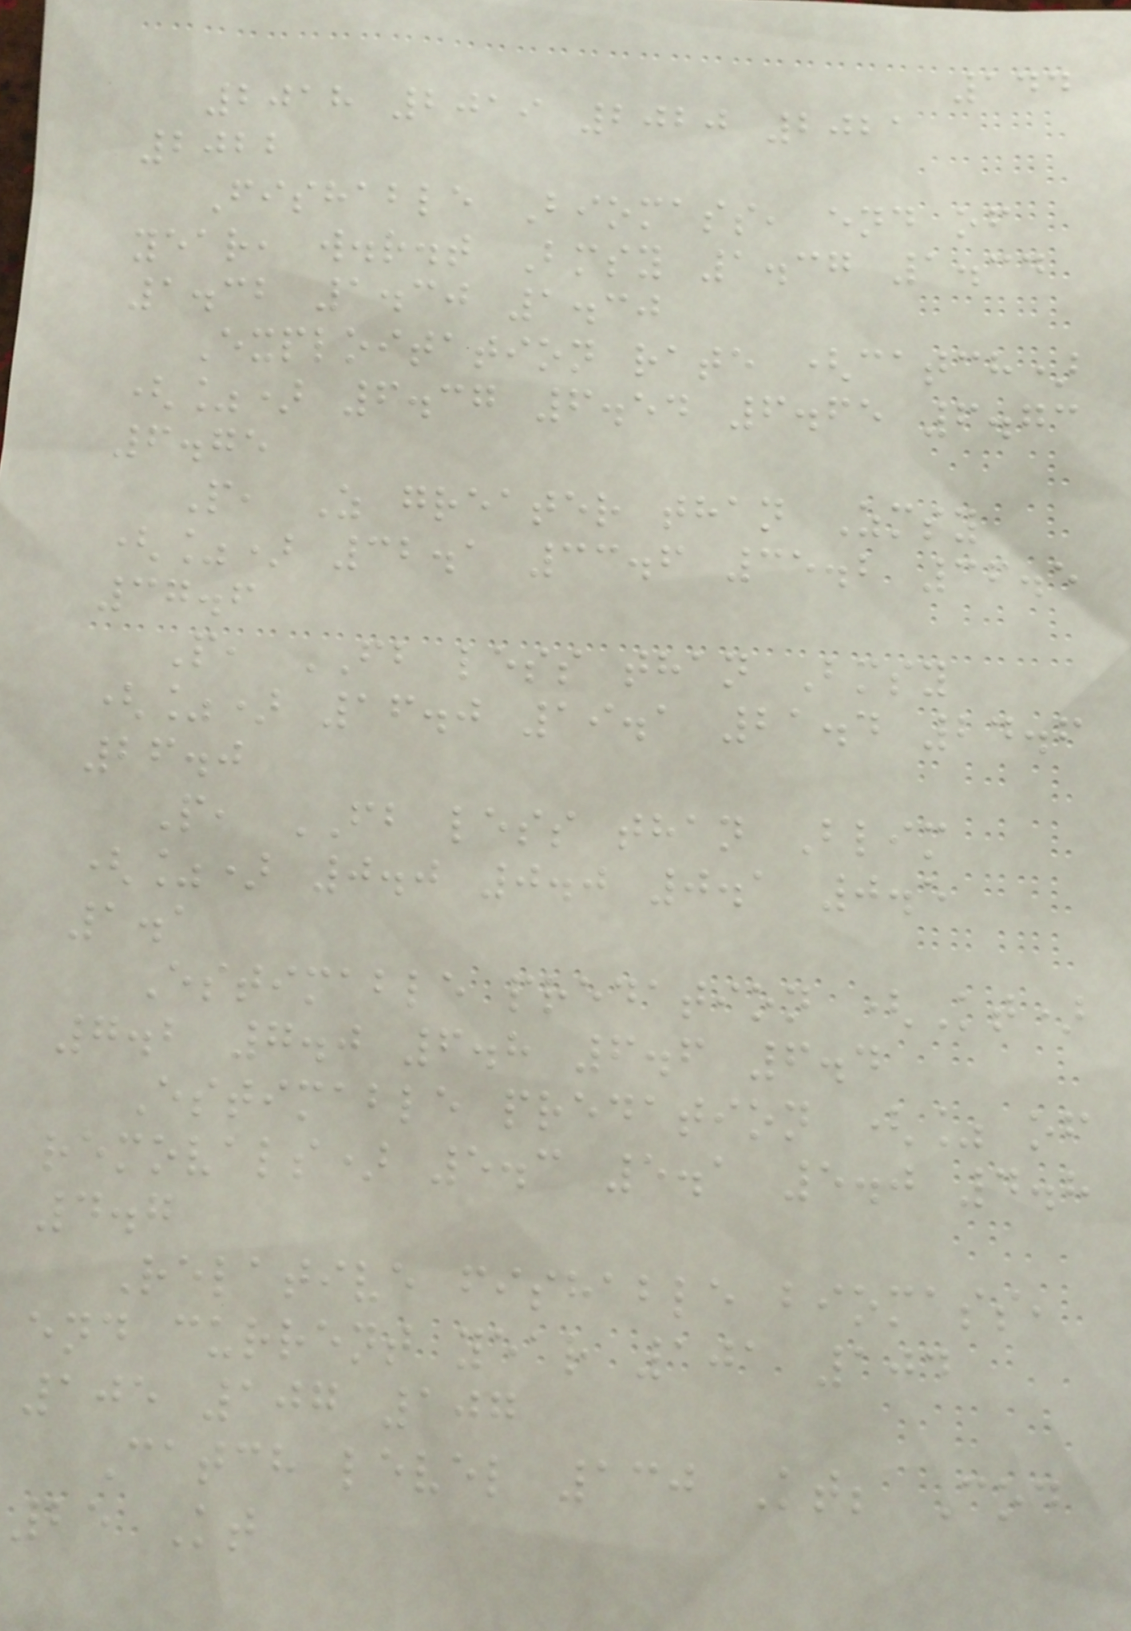144
2018 2019 2020 2021
2022
Fishable Biomass, end of
year, w.r.t Bmsy 1.37 1.34
1.32 1.30 1.30
Exploitation rate (catch)
(%) 6.37 6.54 6.65 6.73
6.75
P, Z greater than Zmsy
(%) 32.1 33.6 35.2 36.5
37.6
P, FB less than Bmsy
(%) 16.0 19.1 21.4 24.6
26.0
P, FB less than Blim
(%) 0.0 0.0 0.1 0.5
1.1
Estimable predation (Kt)
7.2 7.0 6.8 6.6 6.4
Estimable predation (% of
removals) 5.3 5.1 5.0 4.8
4.7
Relative fishable biomass,
end current year 101 104
105 107 107
Catch level 130 Kt; Cod
25 Kt
